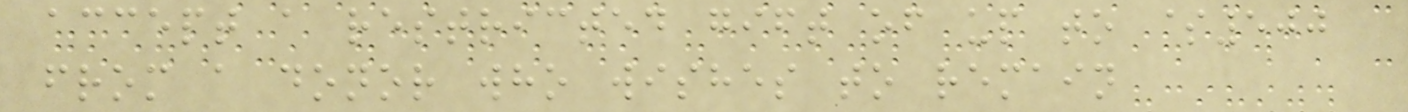accept a restricted gift of up to $500
from a donor who wishes to remain
